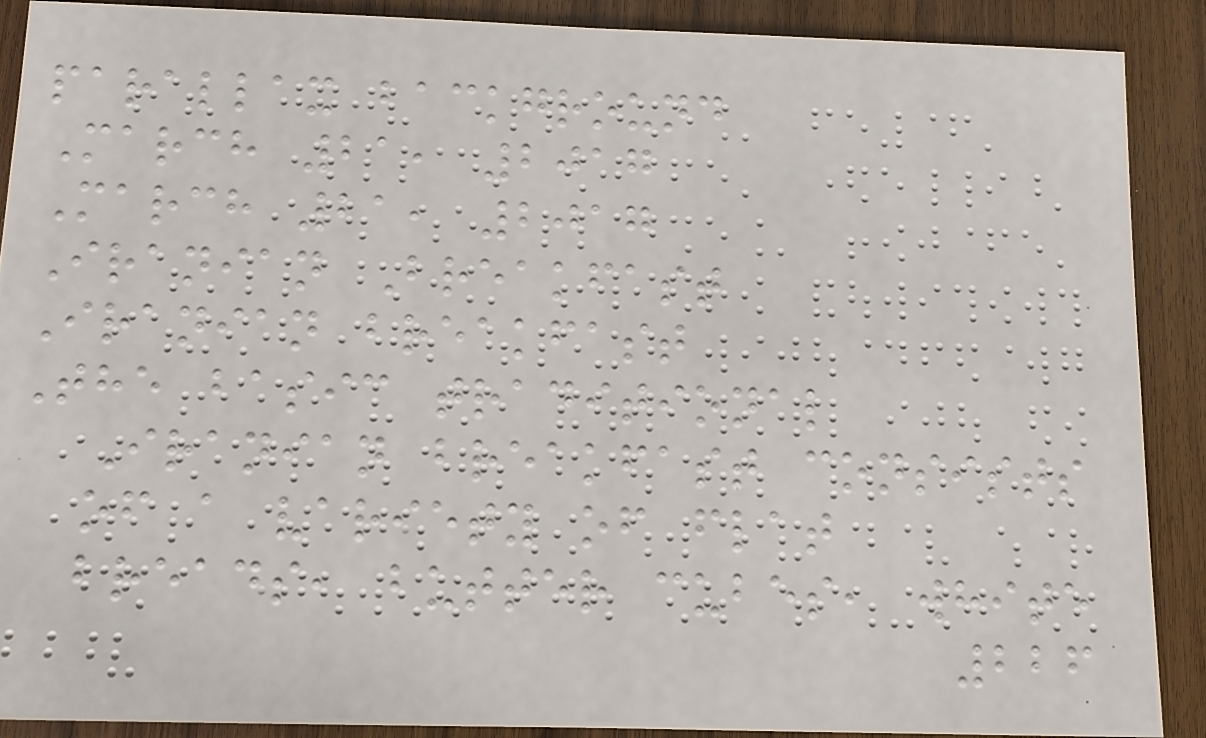parallax background
March 21, 2017
March 21, 2017
Iranian Breakfast
Iranian breakfast
The basic traditional
Iranian breakfast consists
of a variety of flat
breads, butter cubes, white
226
